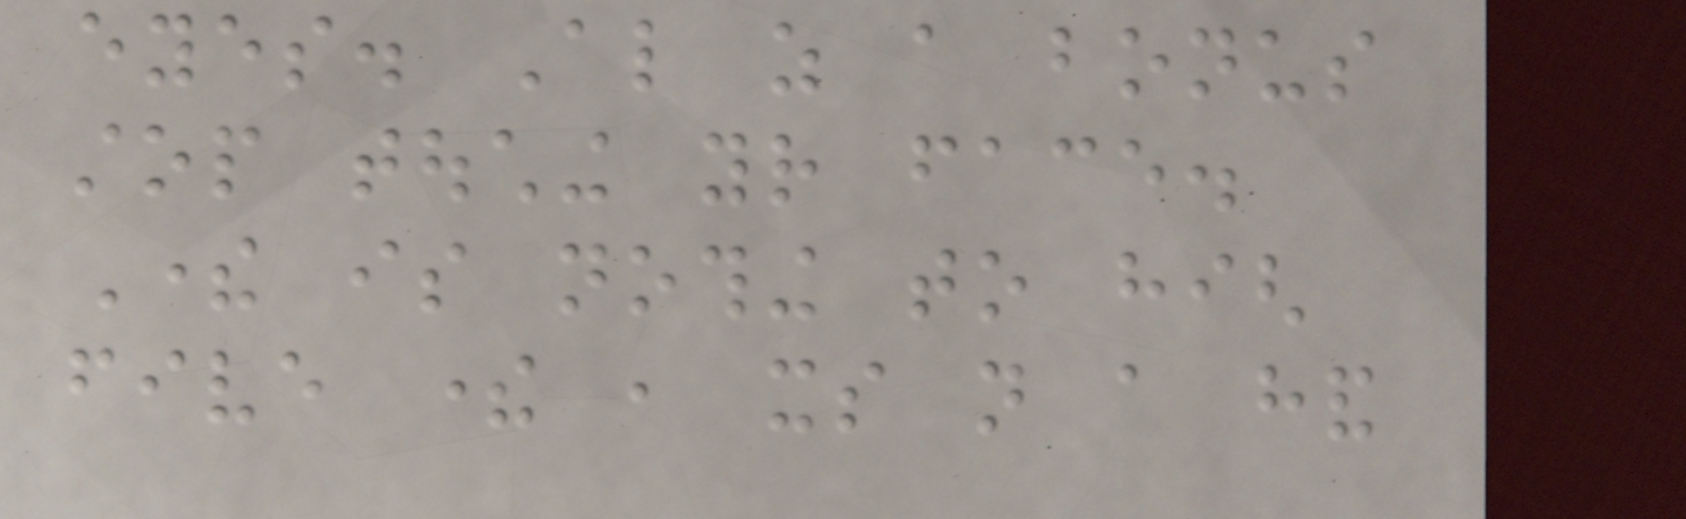eyes. Also as a bonus
stop touching your face.
There is nothing to high
five there , its not a hand
